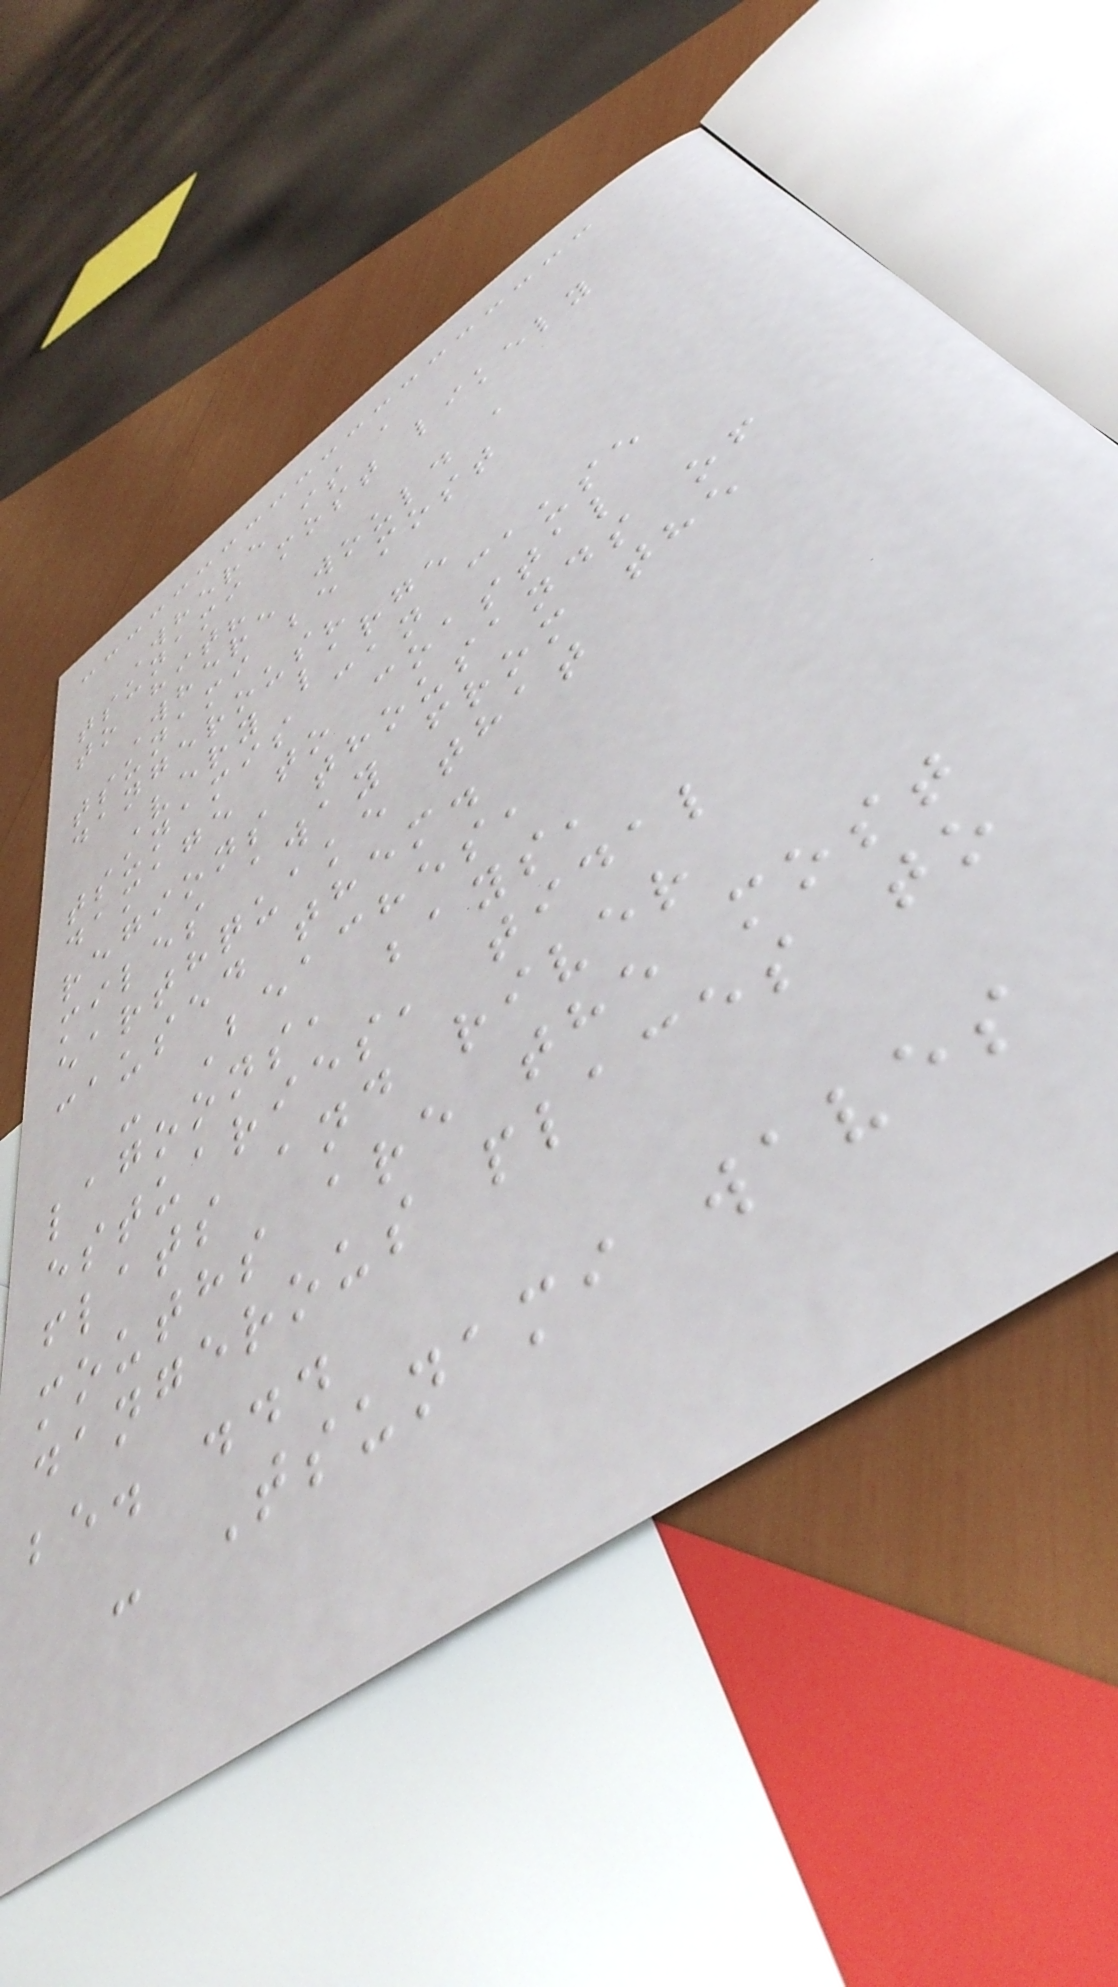Where is a
tsunami most likely
to hit?
Where would a
tsunami be most
dangerous?
Very large
tsunamis can cause
damage to coastal
regions thousands of
miles away from the
earthquake that
caused them.
- Beaches,
lagoons, bays,
estuaries, tidal
flats and river
mouths are the most
dangerous places to
be. ...
- Tsunami waves
